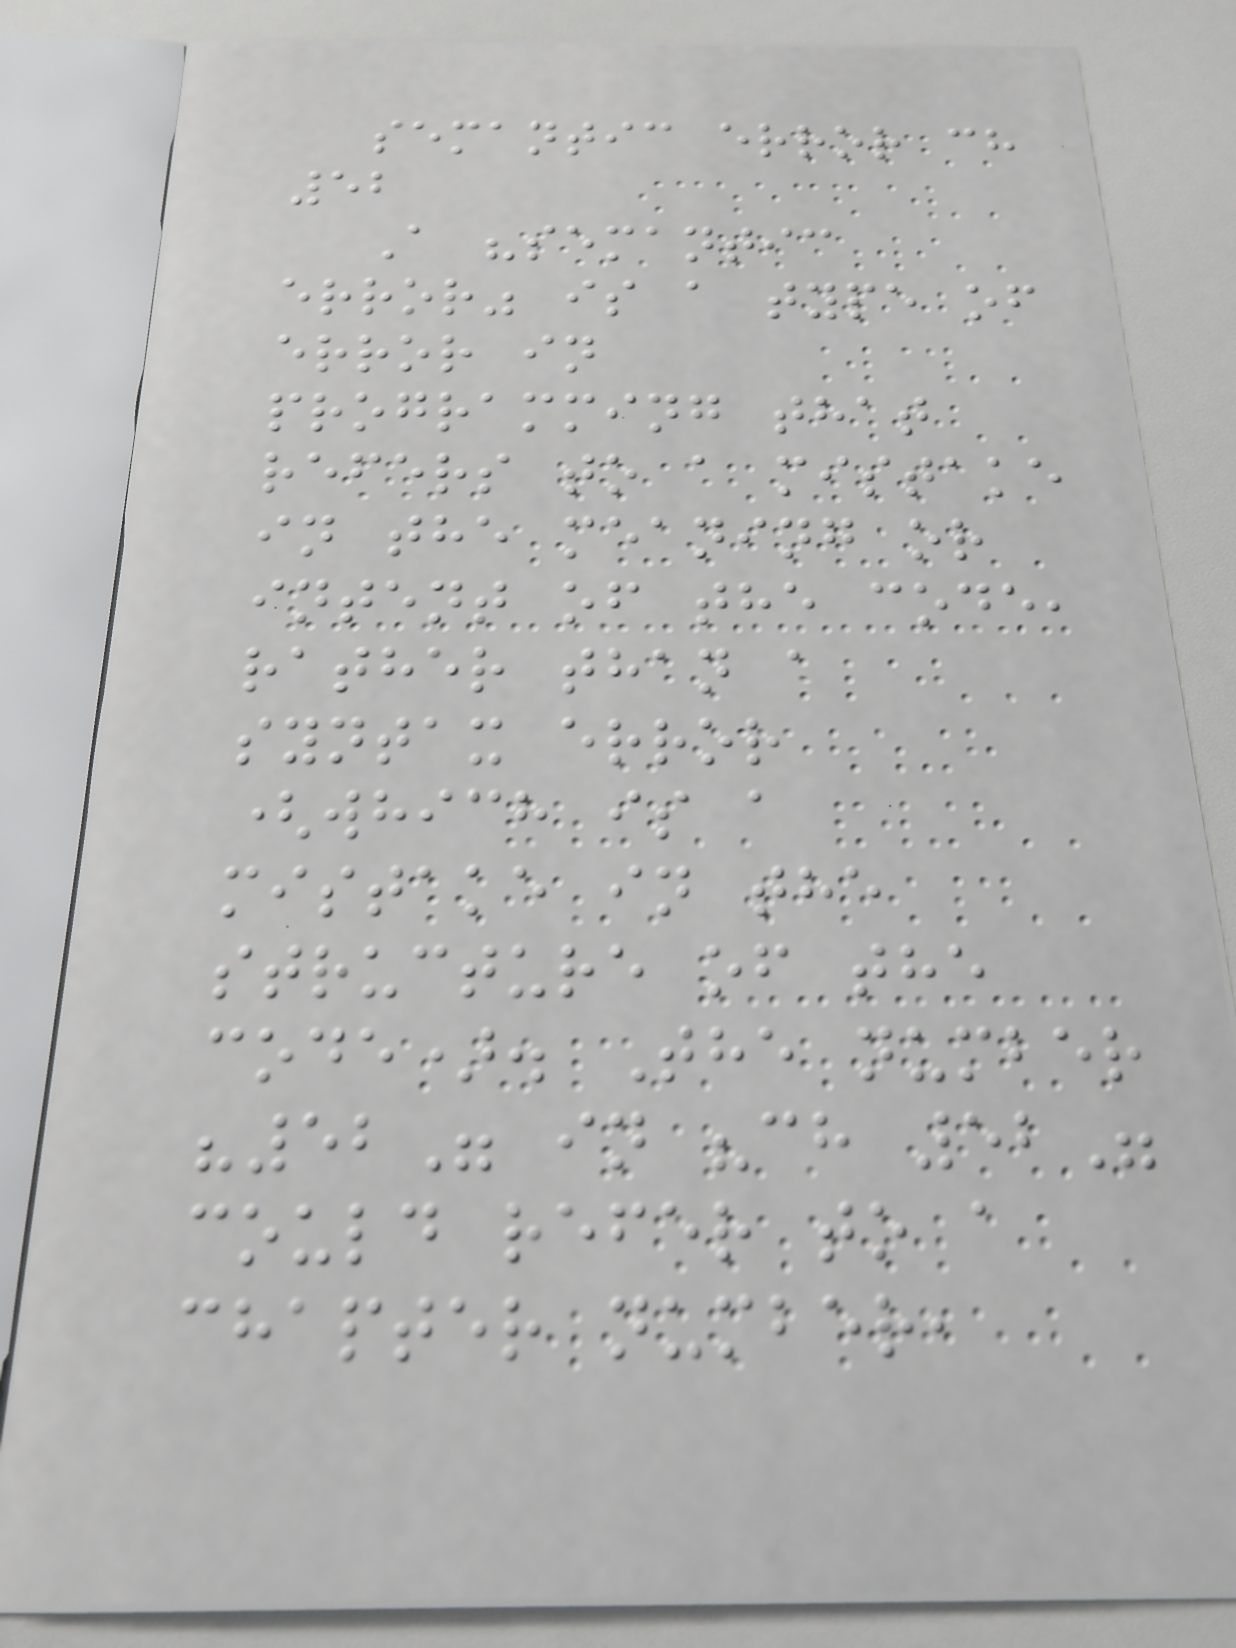semantic error ch
52
A "semantic
error" is a type of
error in
programming that
refers to a mistake
in the meaning or
intent of the code,
rather than a
syntax error
(which is a
mistake in the
structure of the
code). The number
"52" in "ch 52"
could refer to a
chapter number,
